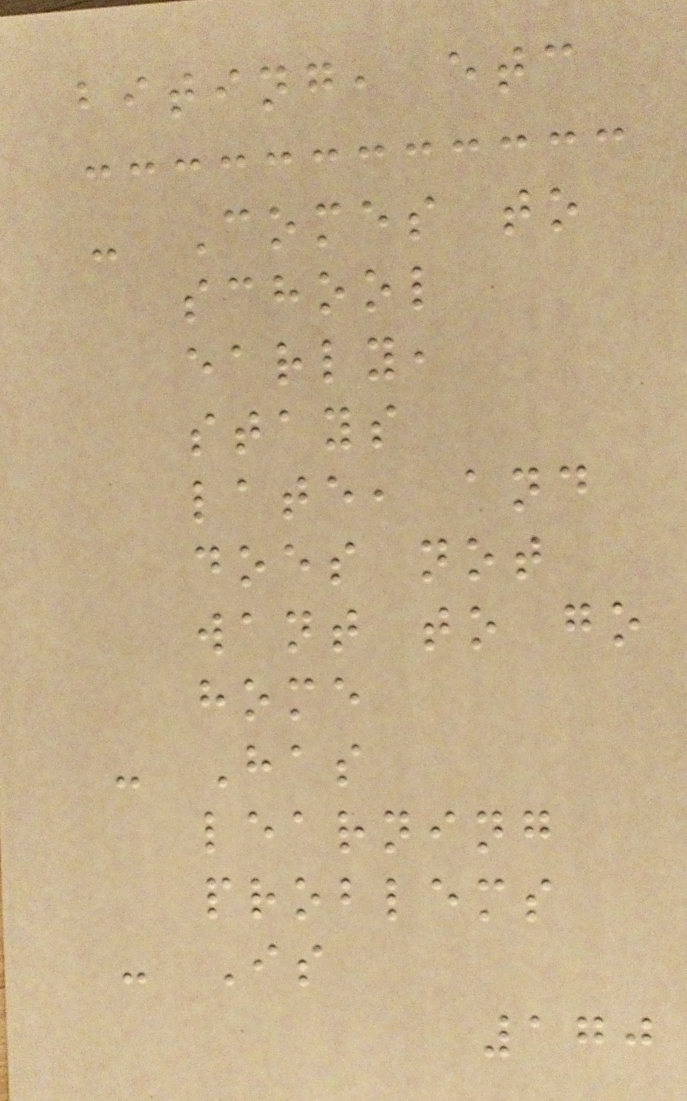biting, etc
- Comes to
school
early,
stays
late, and
does not
want to go
home
- Has
learning
problems
- Is
170
